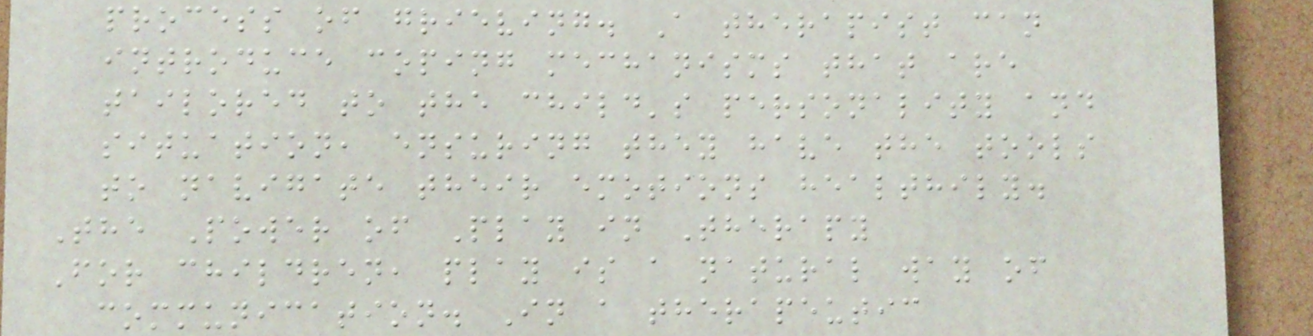process of grieving. A therapist can
introduce coping mechanisms that are
tailored to the child's personality and
situation, ensuring they have the tools
to navigate their emotions healthily.
The Power of Play in Therapy
For children, play is a natural way of
communication. In a therapeutic
